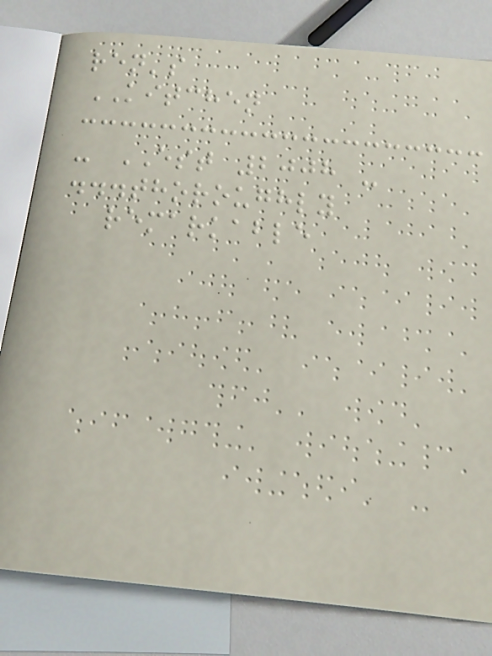ren's
KITCHEN
- EST 2008 -
...thoroughly
remarkable
